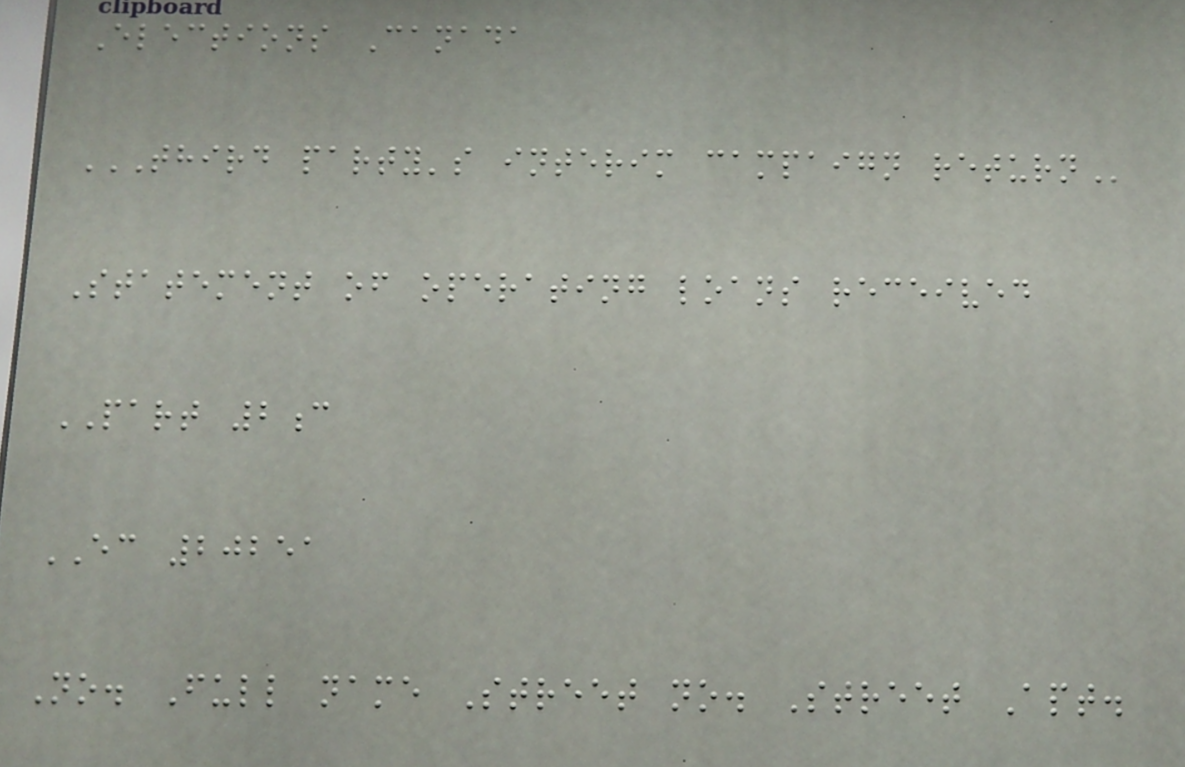Elections Canada
THIRD PARTY'S INTERIM CAMPAIGN RETURN
Statement of operating loans received
PART 2c
EC 20251
No. Full name Street no. Street Apt.
